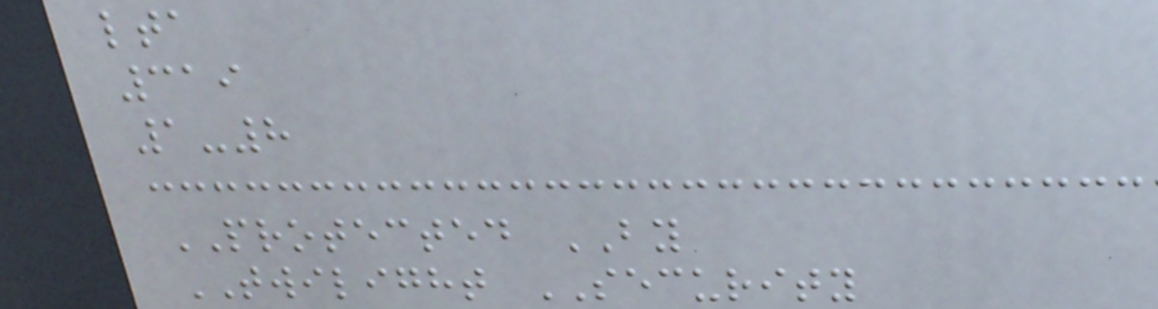lta
319
1-8
PROTECTED BY
TWILIGHT SECURITY
